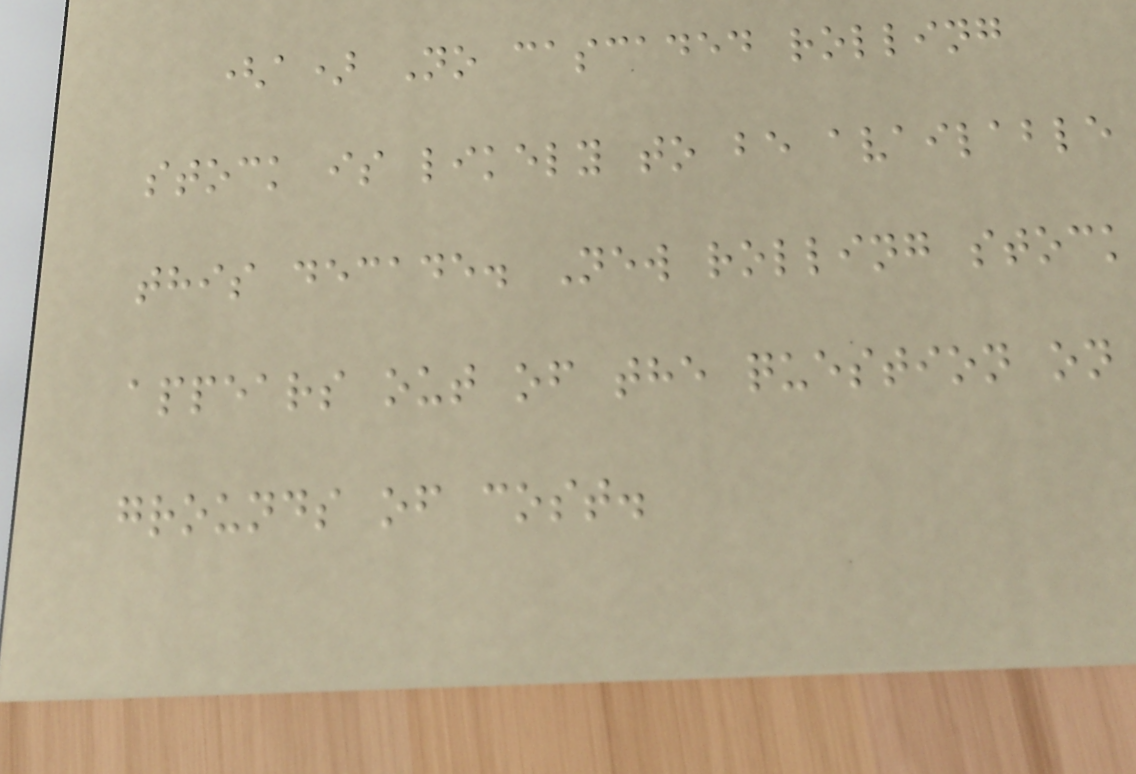(a) No cascaded rolling
stock is likely to be available
this decade. New rolling stock
appears out of the question on
grounds of cost.
